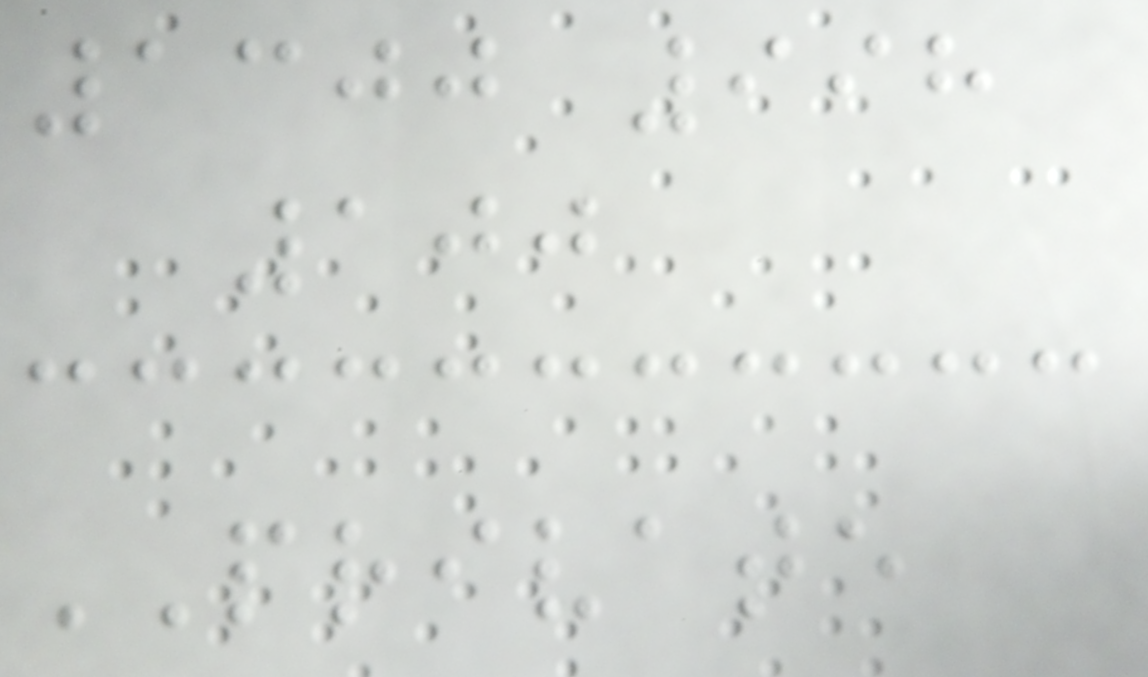1300 998
100
PRIVATE
